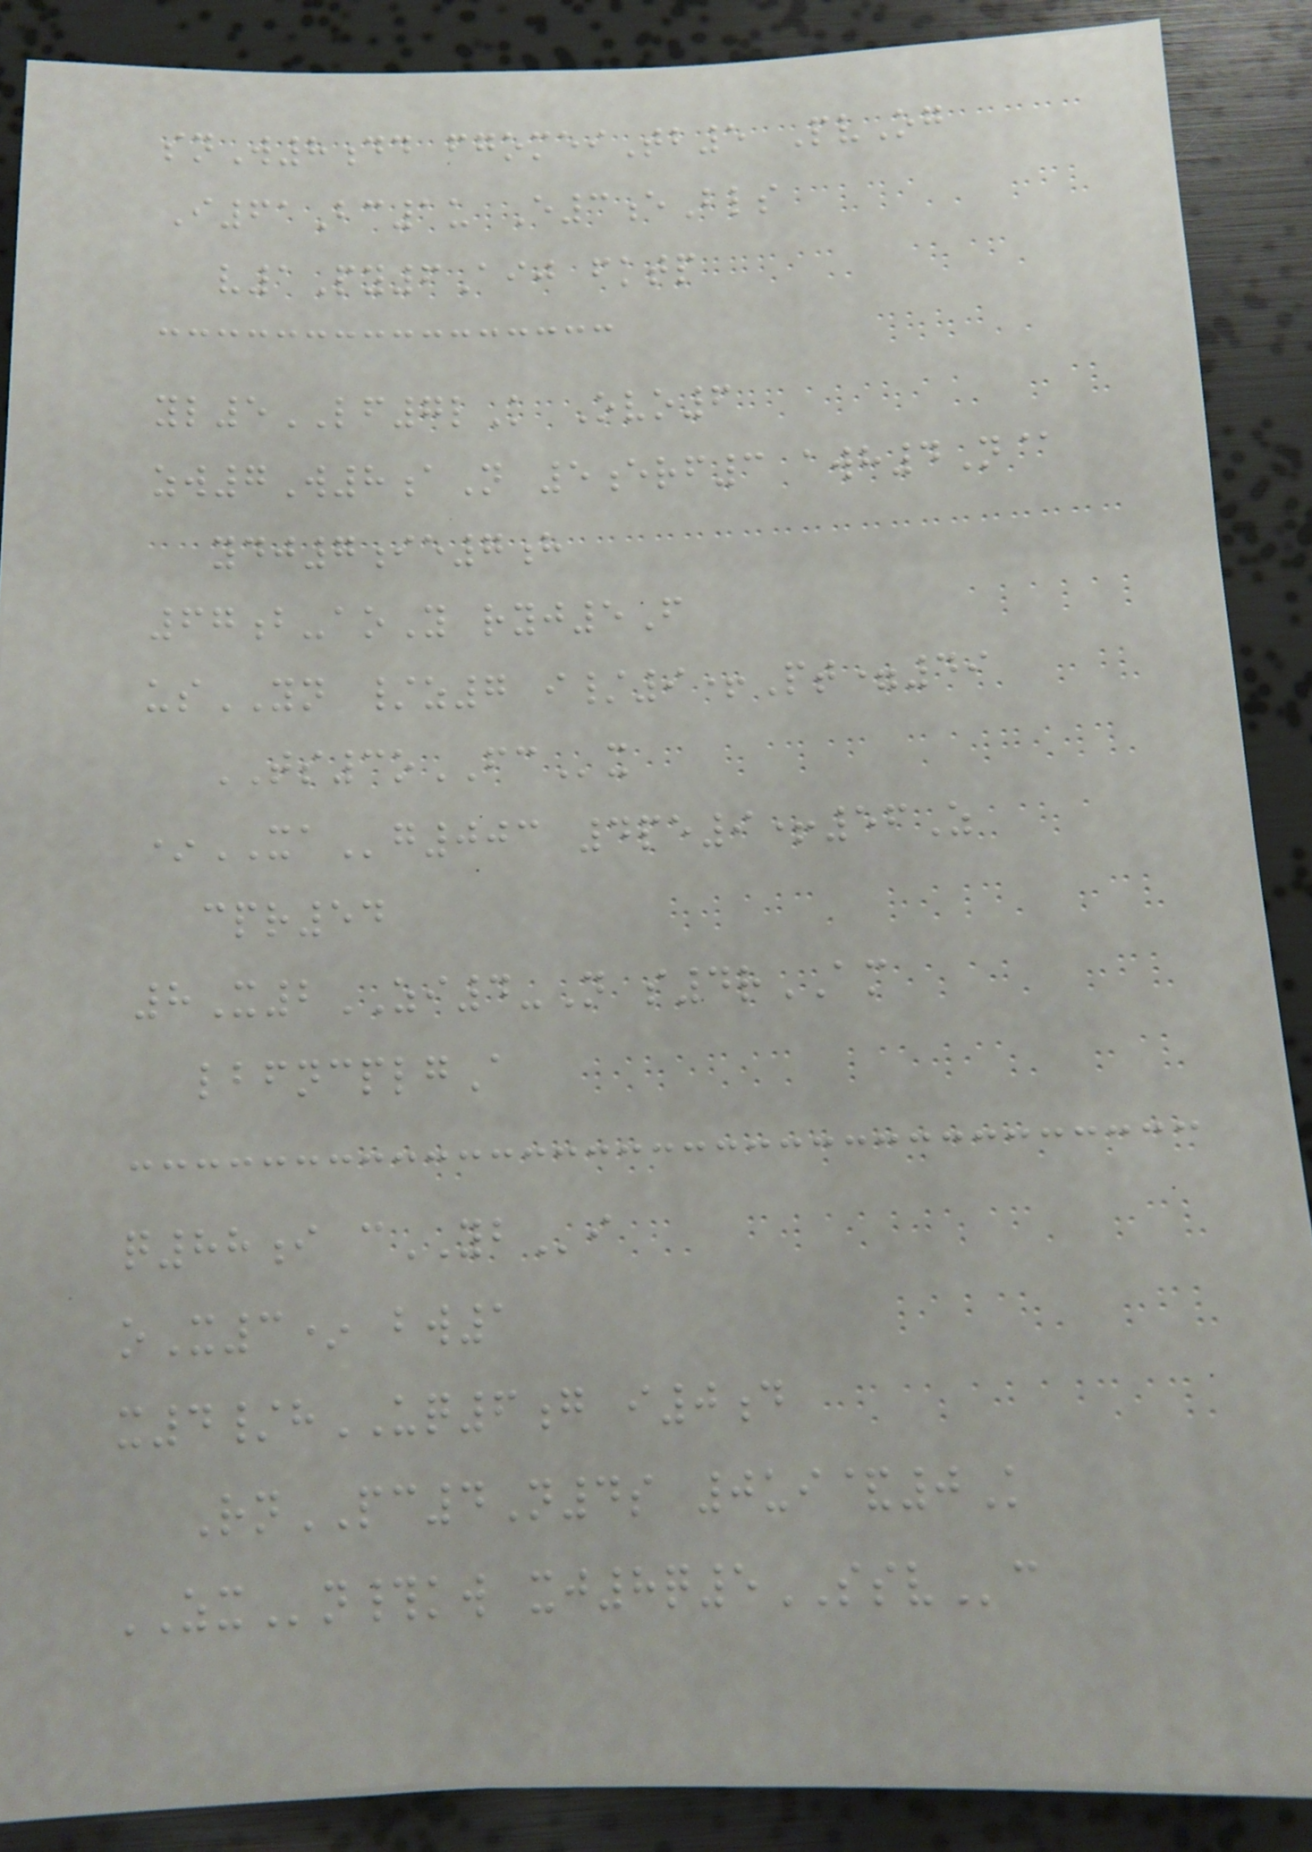snW8dd fgomeiTb5 PvOg
I61Bc1u E3eBls
v1Py6Aij fktp
yl5LF7lK Ovo6
zw7W8aN 5erf3 awh4N@
ydj7ie7h
67b-aoY ryj5F
usYN /z7 i/9+Pt=49
TS3oFCx
*XAg003 4pe9+56Z
cpr54
8X2ZI4-N s4rAM
lbfncplgA
q88i cYBi
oX3* bw1
x4/hUQ6g i0d
RnPC4N4s 0ui&0K
ZXn#kw xj8q5SSVc
